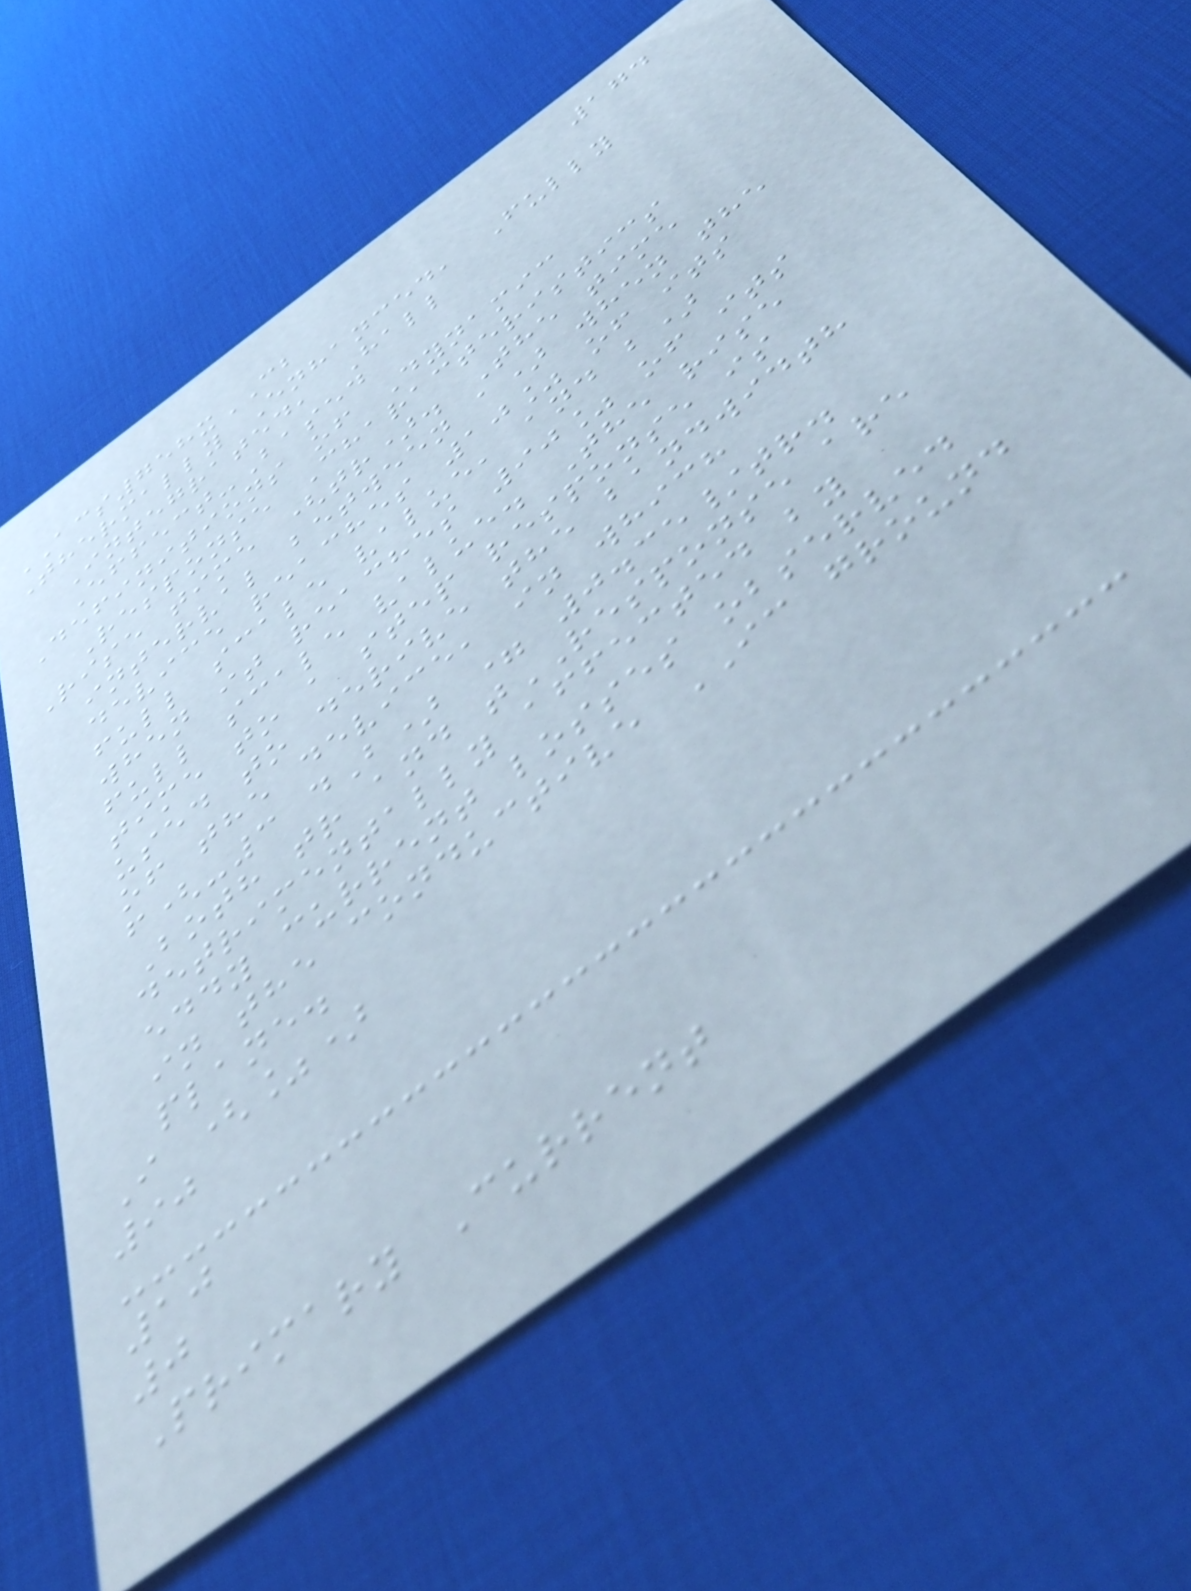174
ACS758xCB
Thermally Enhanced, Fully
Integrated, Hall
Effect-Based
Definitions of Dynamic
Response Characteristics
Rise time (tr). The time
interval between a) when the
device reaches 10% of its
full scale value, and b)
when it reaches 90% of its
full scale value. The rise
time to a step response is
used to derive the bandwidth
of the device, in which
f(-3 dB) = 0.35/tr.
Both tr and tRESPONSE are
detrimentally affected by
eddy current losses observed
in the conductive IC ground
plane.
I (%)
90
10
0
Primary Current
